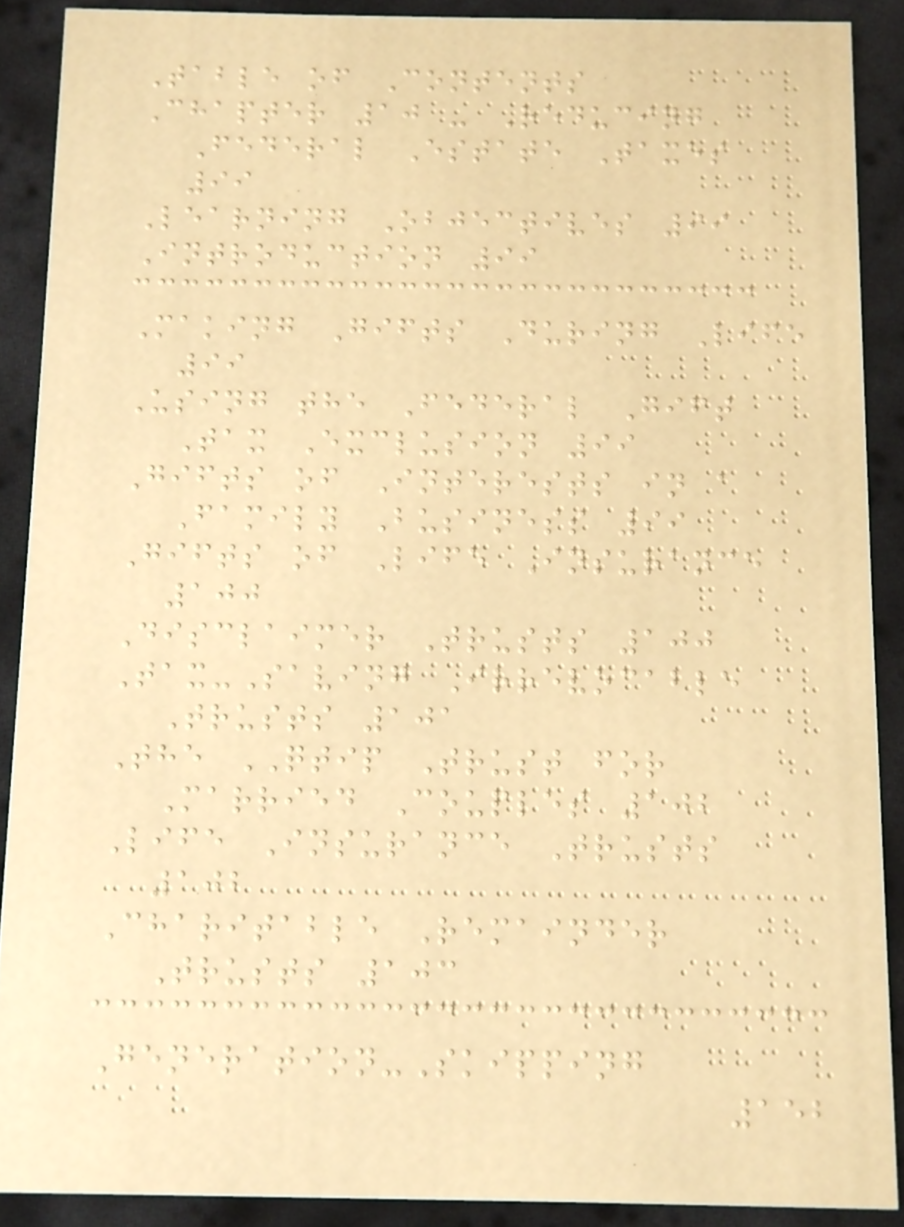Table of Contents
Chapter 10 - Reducing
Federal Estate Taxes
99
Learning Objectives 99
Introduction 99
Making Gifts During Life
99
Using the Federal Gift
Tax Exclusion 99
Gifts of Interests in a
Family Business 99
Gifts of Life Insurance
100
Disclaimer Trusts 100
Tax-Saving Irrevocable
Trusts 101
The QTIP Trust for
Married Couples 102
Life Insurance Trusts
102
Charitable Remainder
Trusts 103
Generation-Skipping
152
